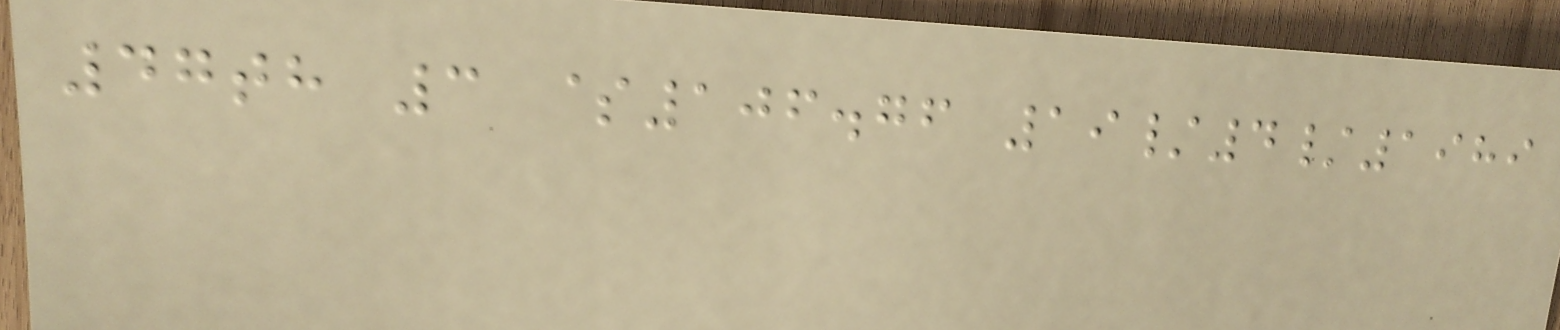47th 3 $106.76 19/4/1989
